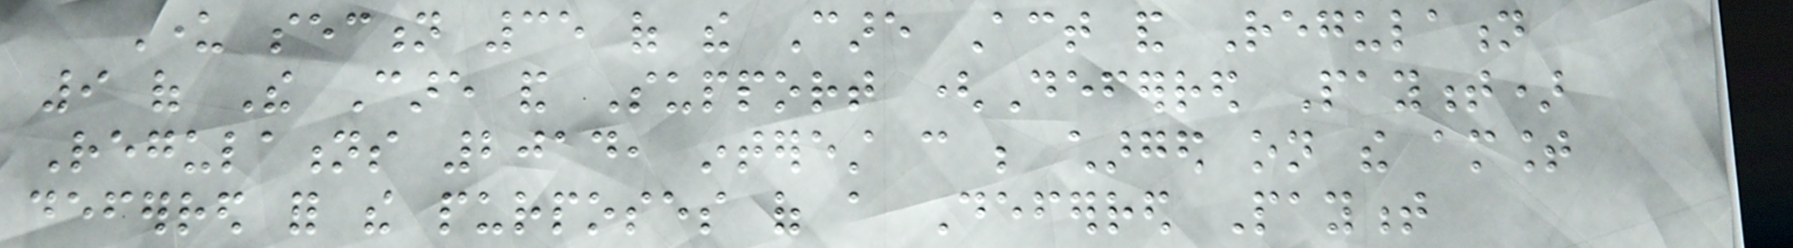Under section 35 of the Care Act and Regulation
9 of The Care and Support (Deferred Payment)
Regulations 2014, interest can be charged on the amount
deferred for the purposes of a Deferred Payment
